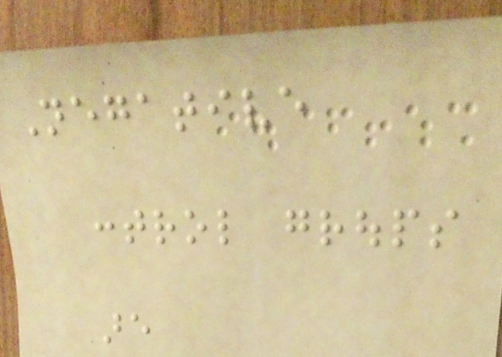Negative
control groups
are
